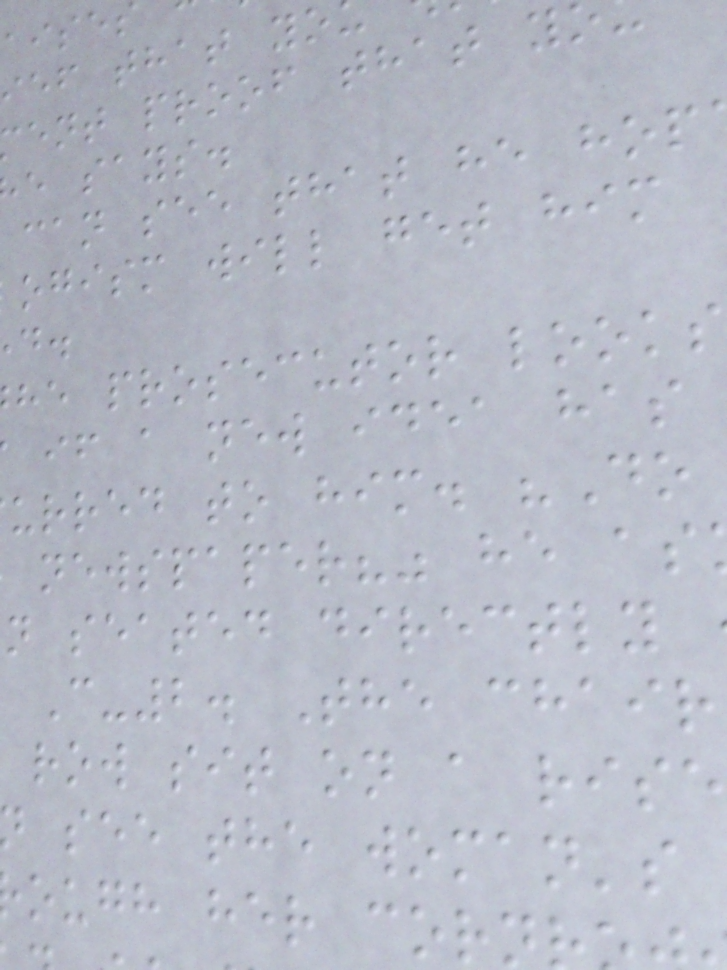ief that yo
ent proof that y
e says.
can see that he hop
ogism will get him
he prosecutor looks
if a new idea has
urred to him. "Do
newspaper?" he as
n seated directly
C-2. The chair
row sit on a rise
see the woman's
ough her cor
